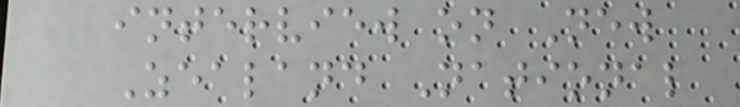interview on New
Zealand National
